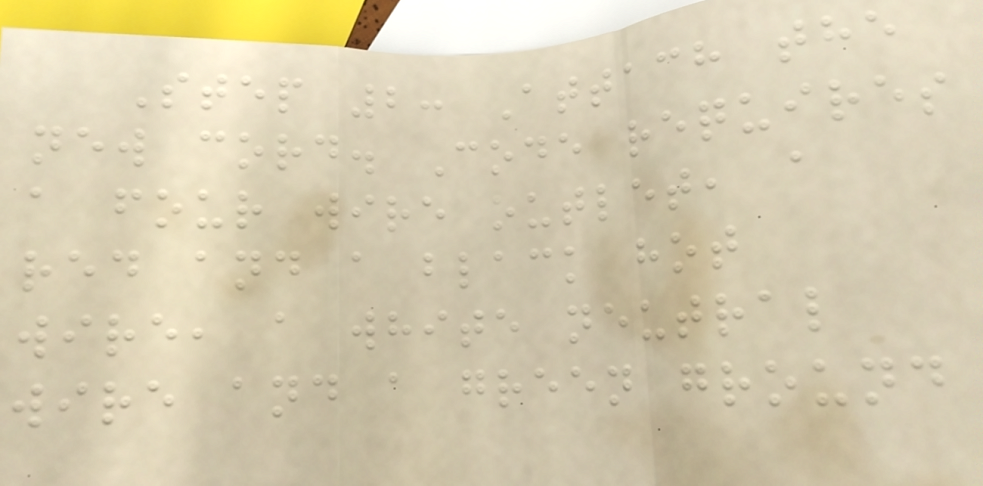Step 2: Attach the
new cord. Code requires
a four wire outlet, a
red and a black hot
wire, a white neutral
wire and a green ground
